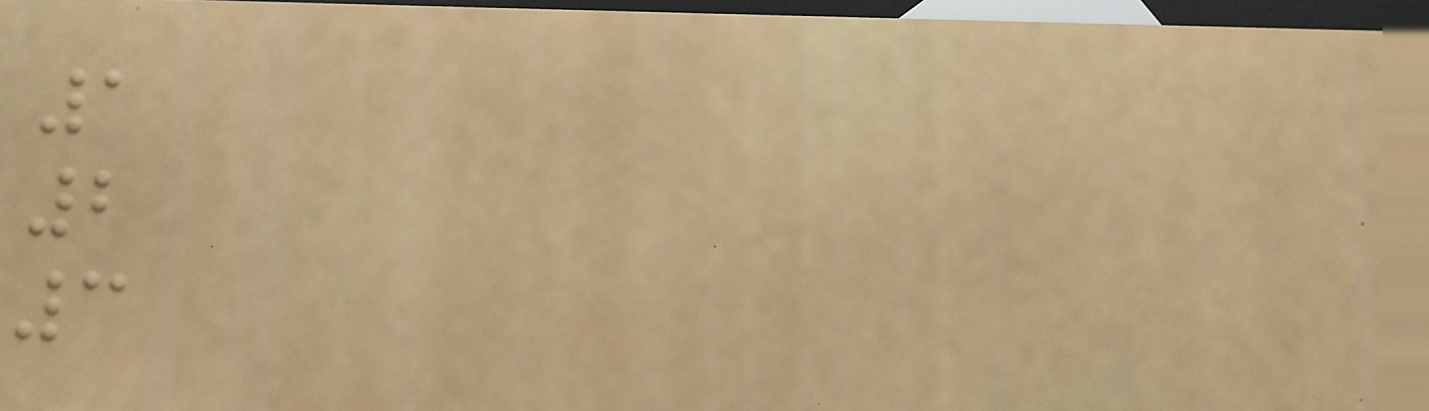1
2
3
